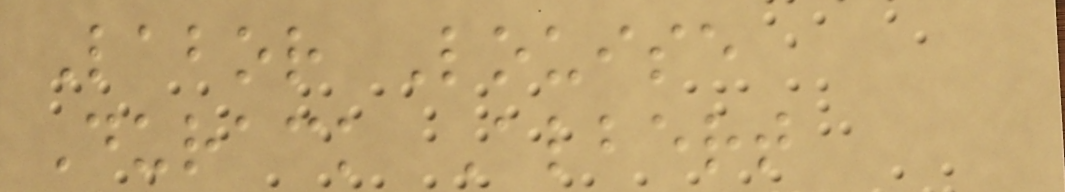Labor Louise
Durack Albert
